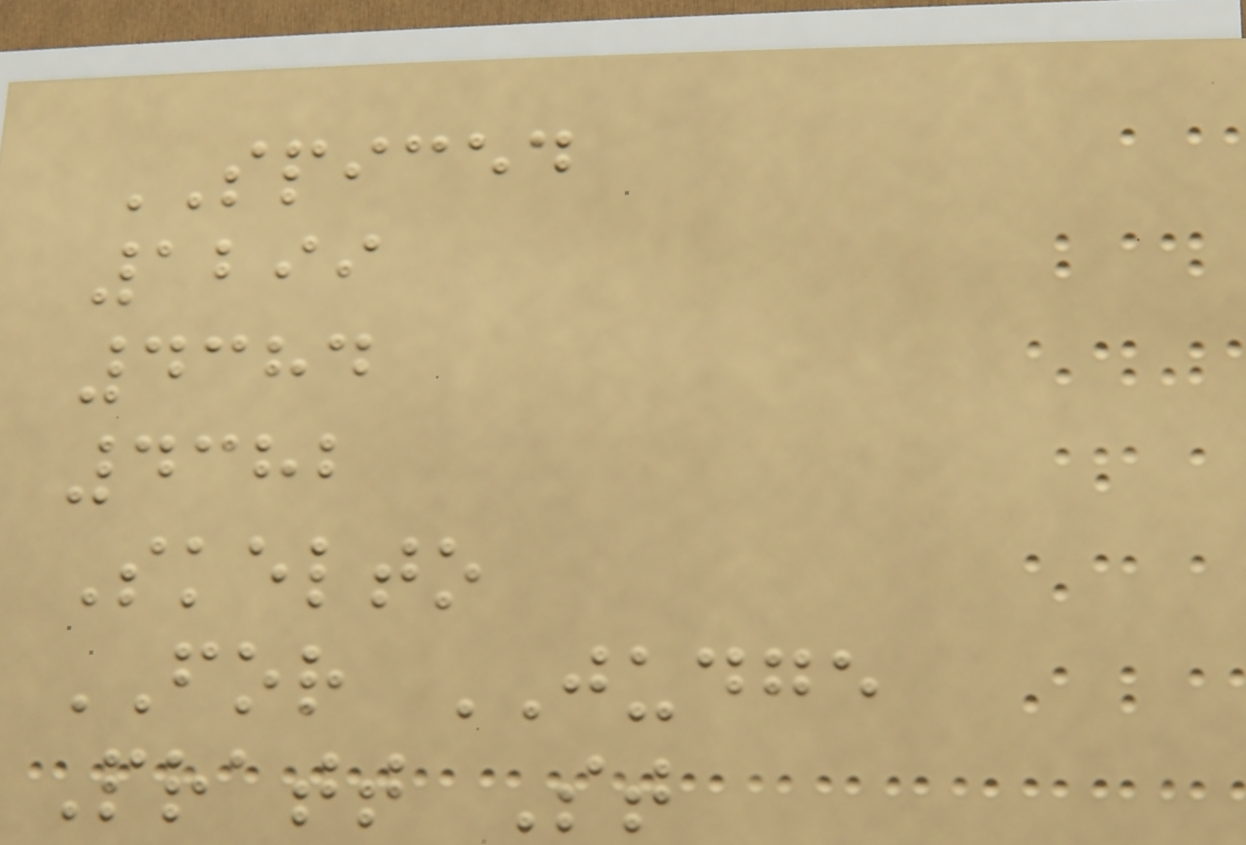SPICED
1299
4384
4382
Skelto
FOR JUDGE
Pratt St
